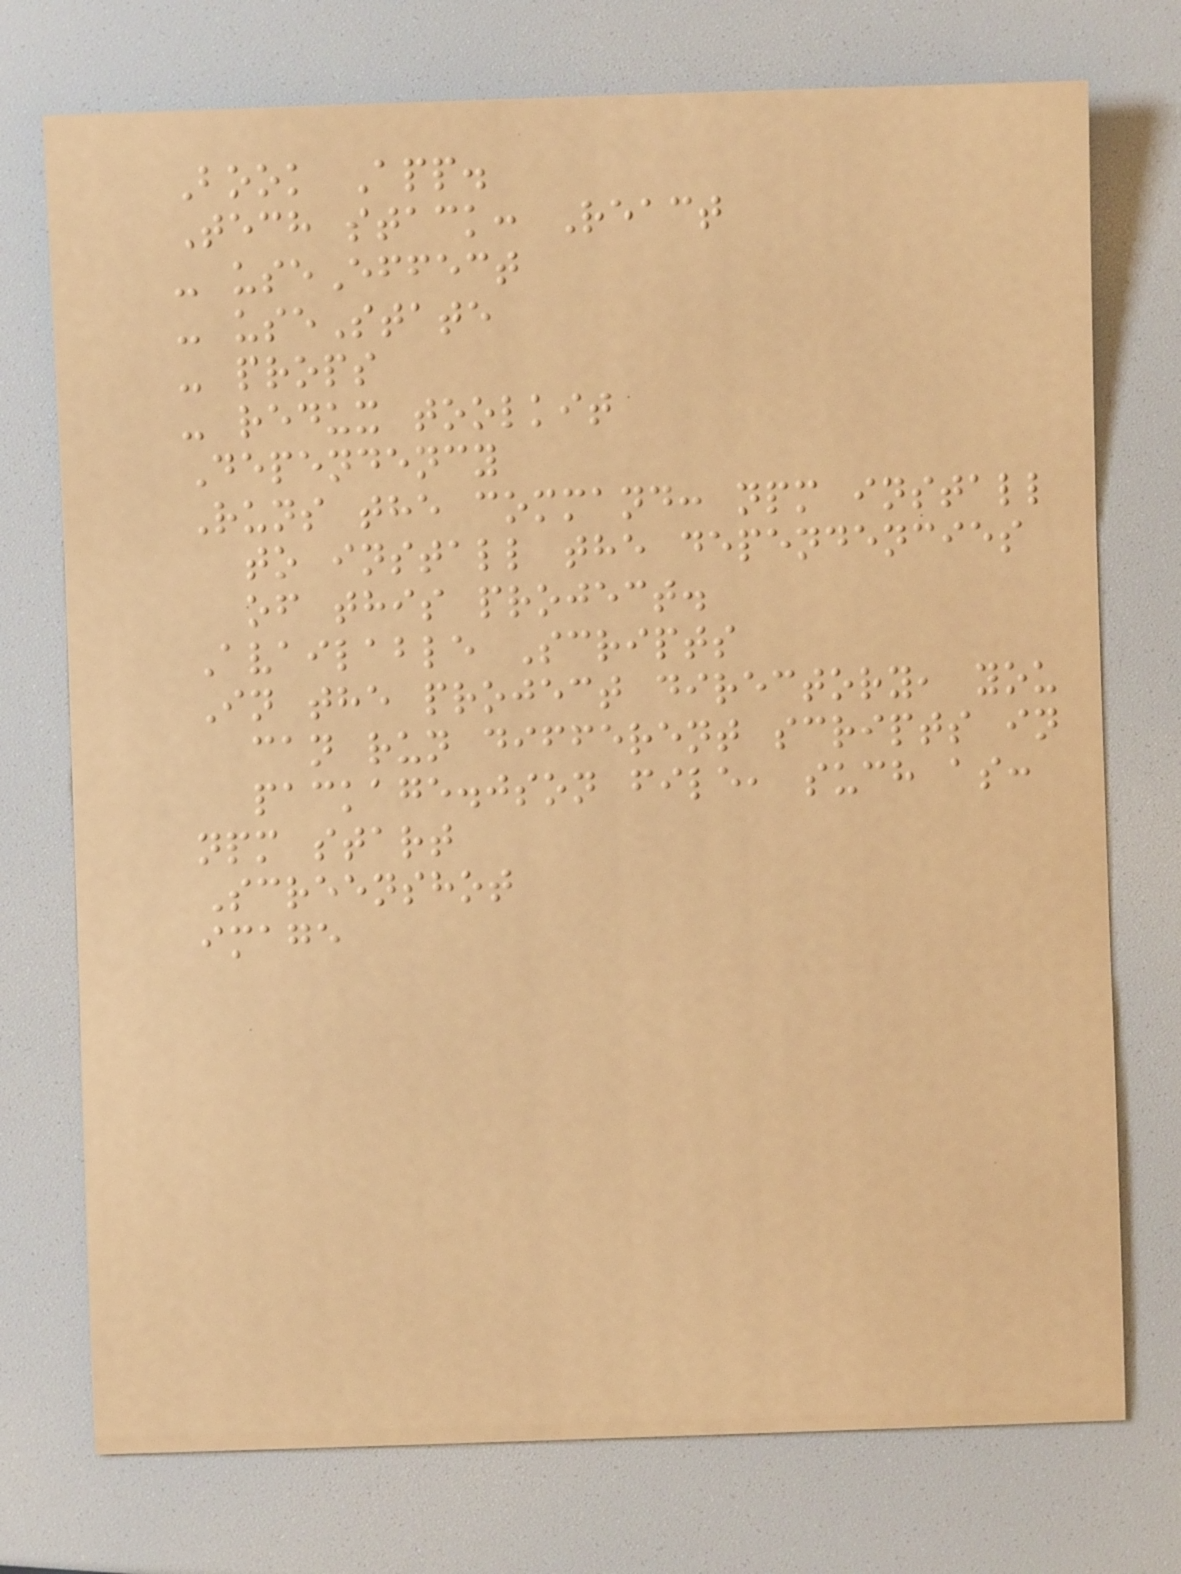Book App.
Tech stack: React
- useEffect
- useState
- props
- redux toolkit
Dependency
Runs the command: npm install
to install the dependencies
of this project.
Available Scripts
In the project directory, you
can run different scripts in
package.json file, such as:
npm start
Screenshot
image
